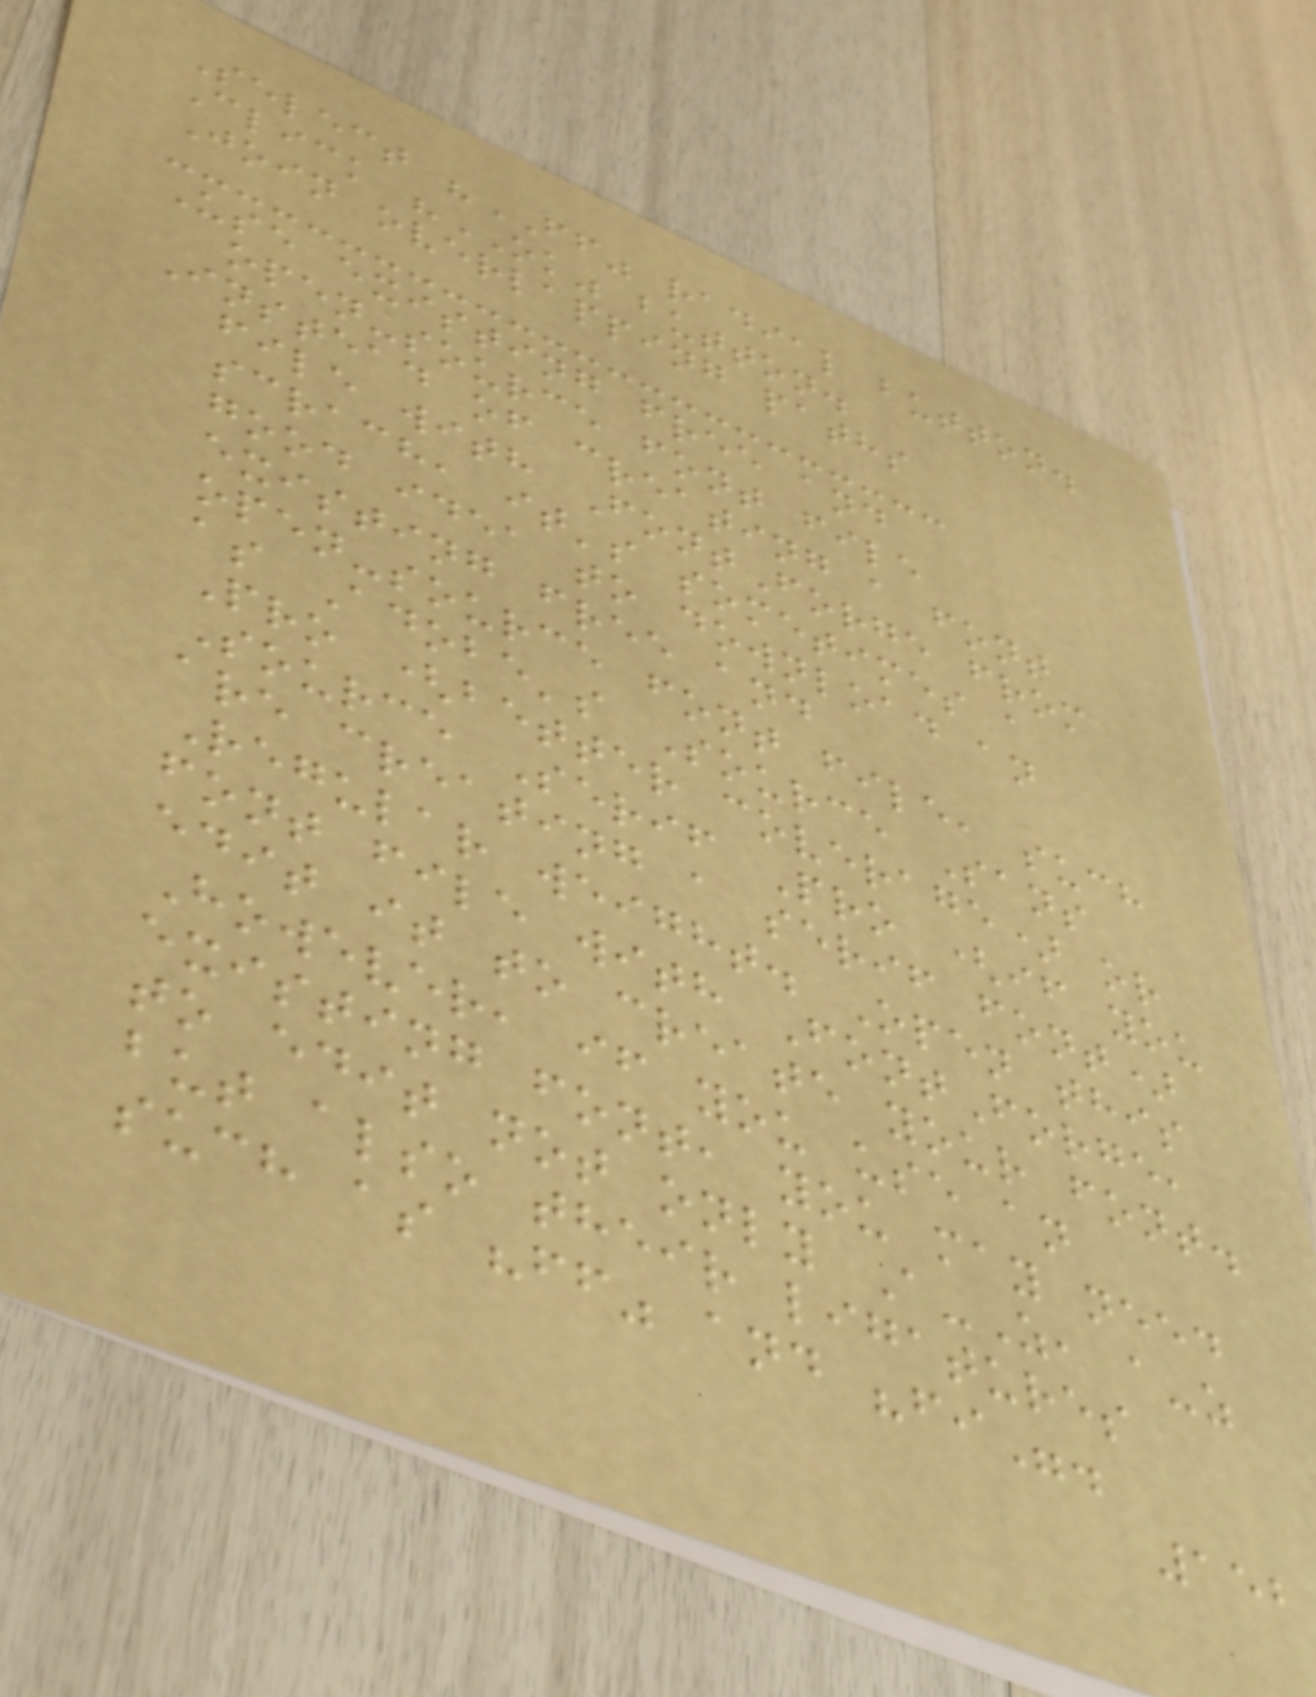Select "FF" radial button.
Click "OK" button.
Join overlapping paths
Use existing free and
open-source font file
Instead of creating a font
file with FontForge from
scrach, it's sometimes a
good idea to download an
existing free and
open-source font file, such
as Adobe's Source Sans
Pro (better coverage) or
Source Serif Pro (if you
are creating a serif font)
Regular weight. Open this
font file with FontForge,
edit it to create your font.
However, if you use an
existing font, you may need
to edit not only A-Z, a-z
but also their ligatures
such as "ff" and "fi".
152
